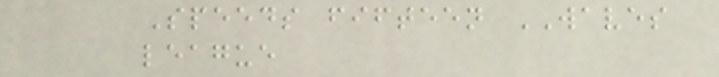Speeds fifteen WAVES
league
